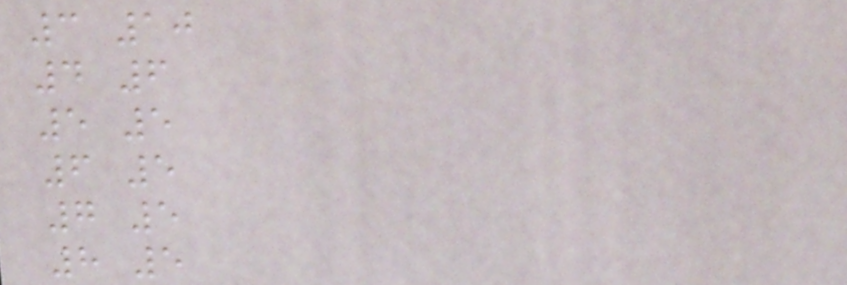3 10
4 6
5 5
6 5
7 5
8 5
